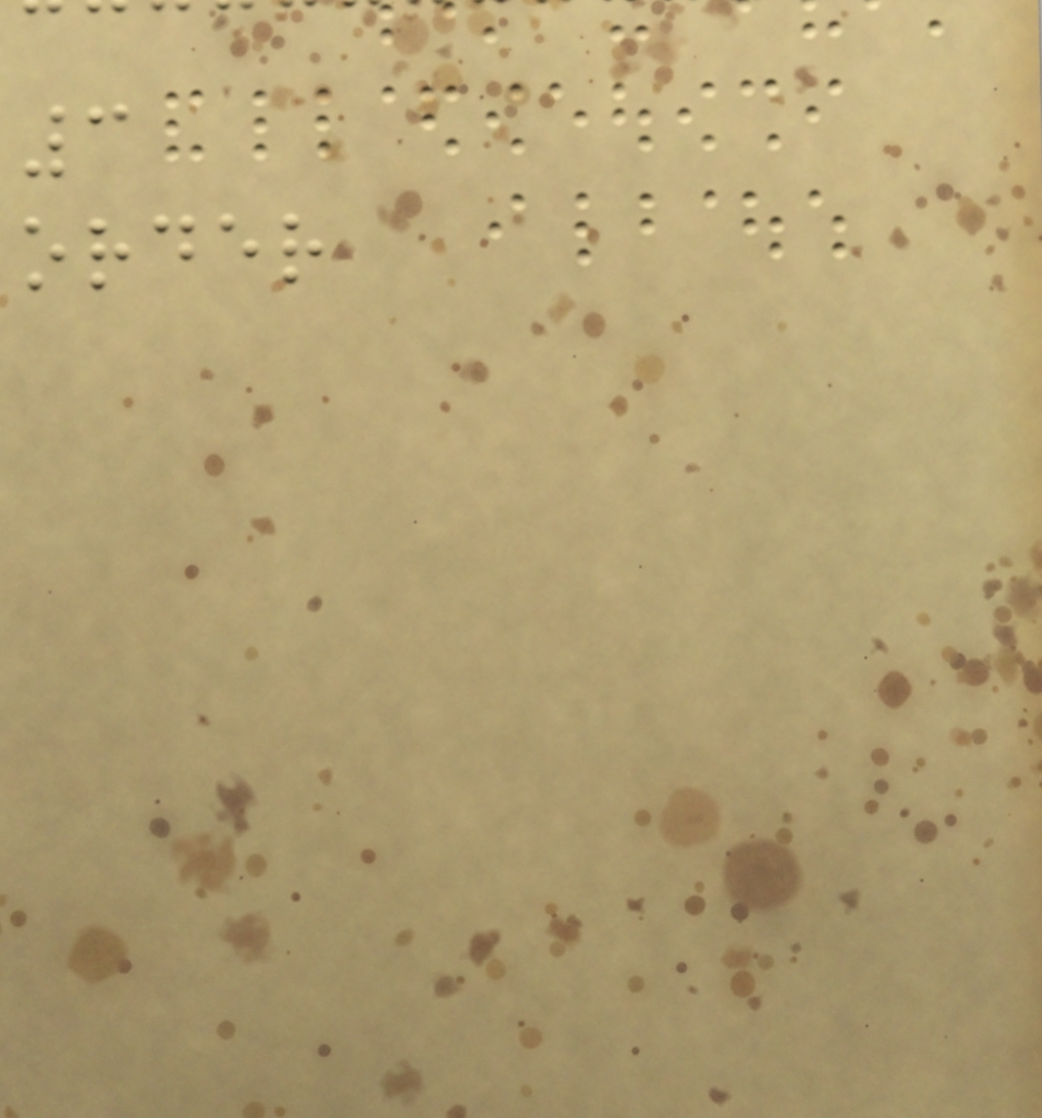3
order
